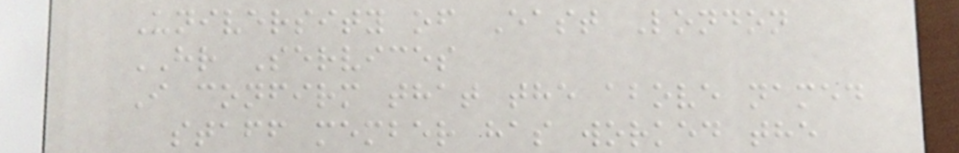University of East London
HR Services
I confirm that the above named
staff member has worked the
